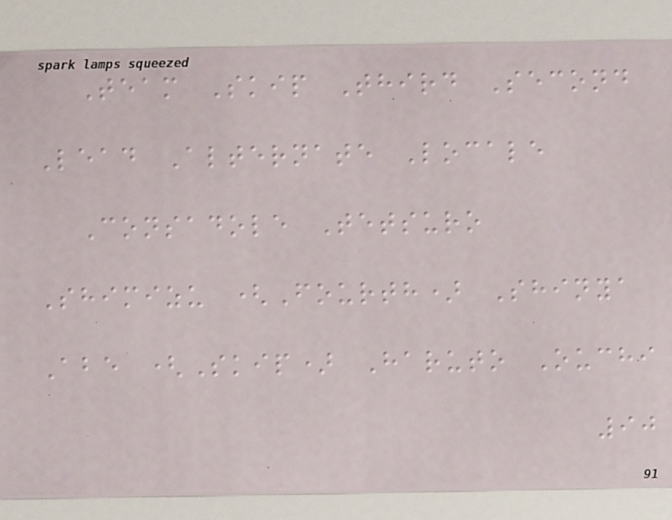Team Skip Third Second
Lead Alternate Locale
Consadole Tetsuro
Shimizu (Fourth) Shinya
Abe (Skip) Haruto Ouchi
90
